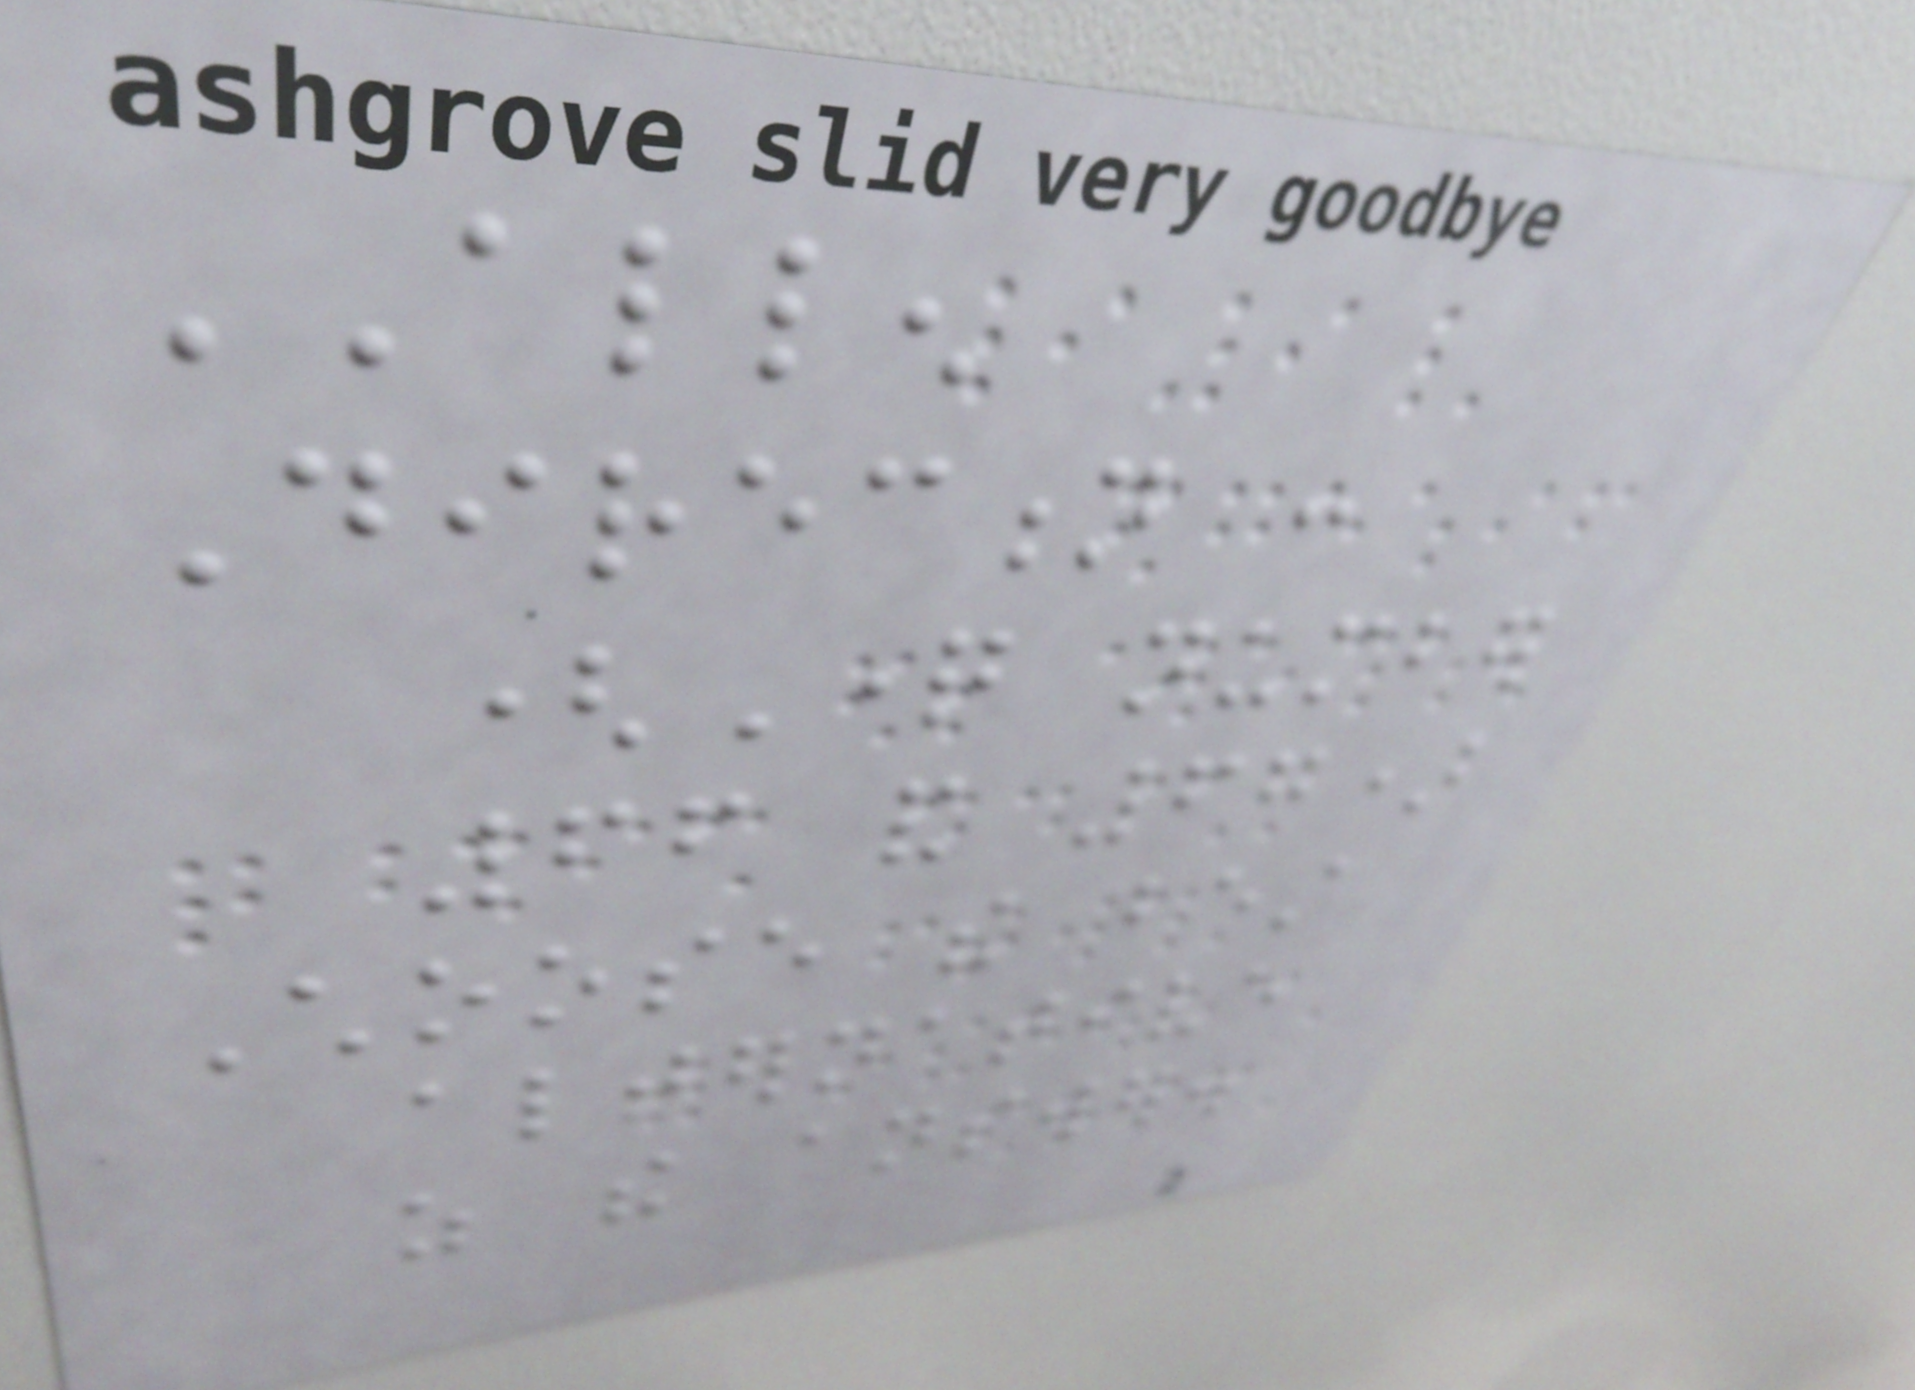ALLEN
Direction :
(Question number
66 and 67)
Choose the best
alternative
as the answer.
